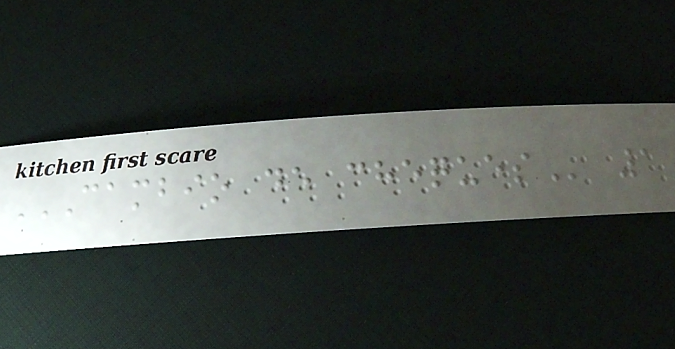CAMBIO DE CHEQUES 1
